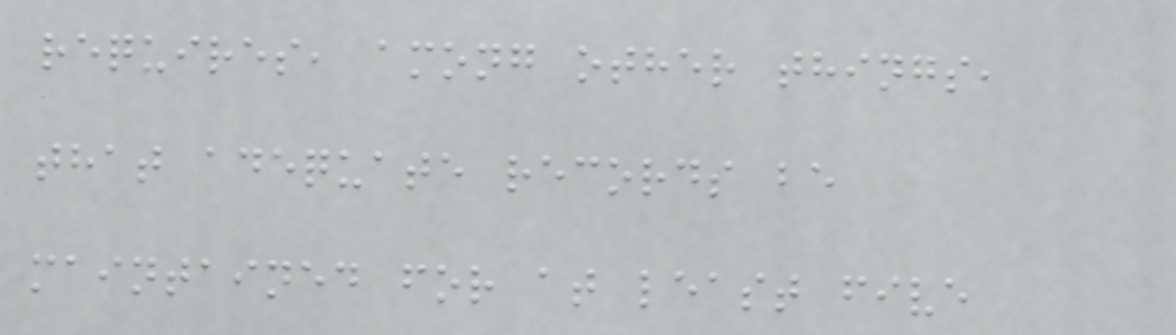requires, among other things,
that adequate records be
maintained for at least five
